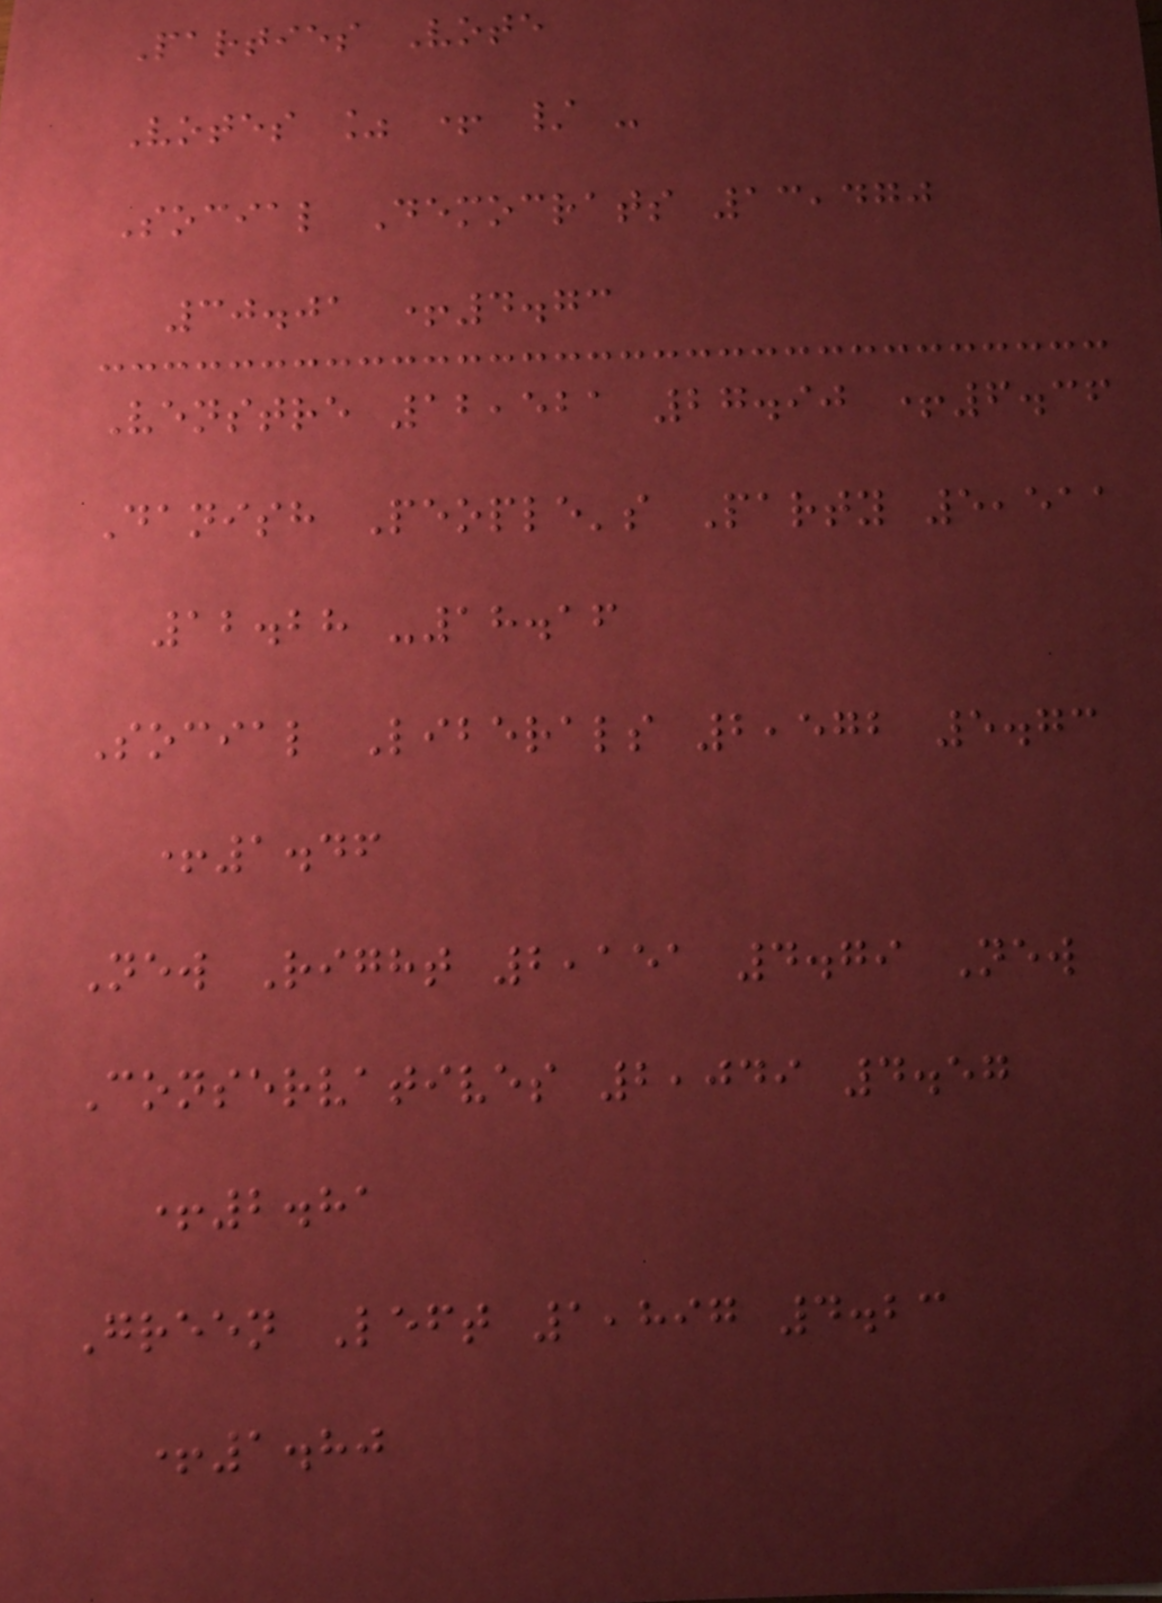Parties Vote
Votes % + / -
Social Democrats 13,470
30.01 +4.73
Venstre 12,521 27.90 +6.36
Danish People's Party 5,511
12.28 -18.16
Social Liberals 2,572 5.73
+1.46
New Right 2,151 4.79 New
Conservatives 2,049 4.57
+2.81
Green Left 1,897 4.23
+1.80
